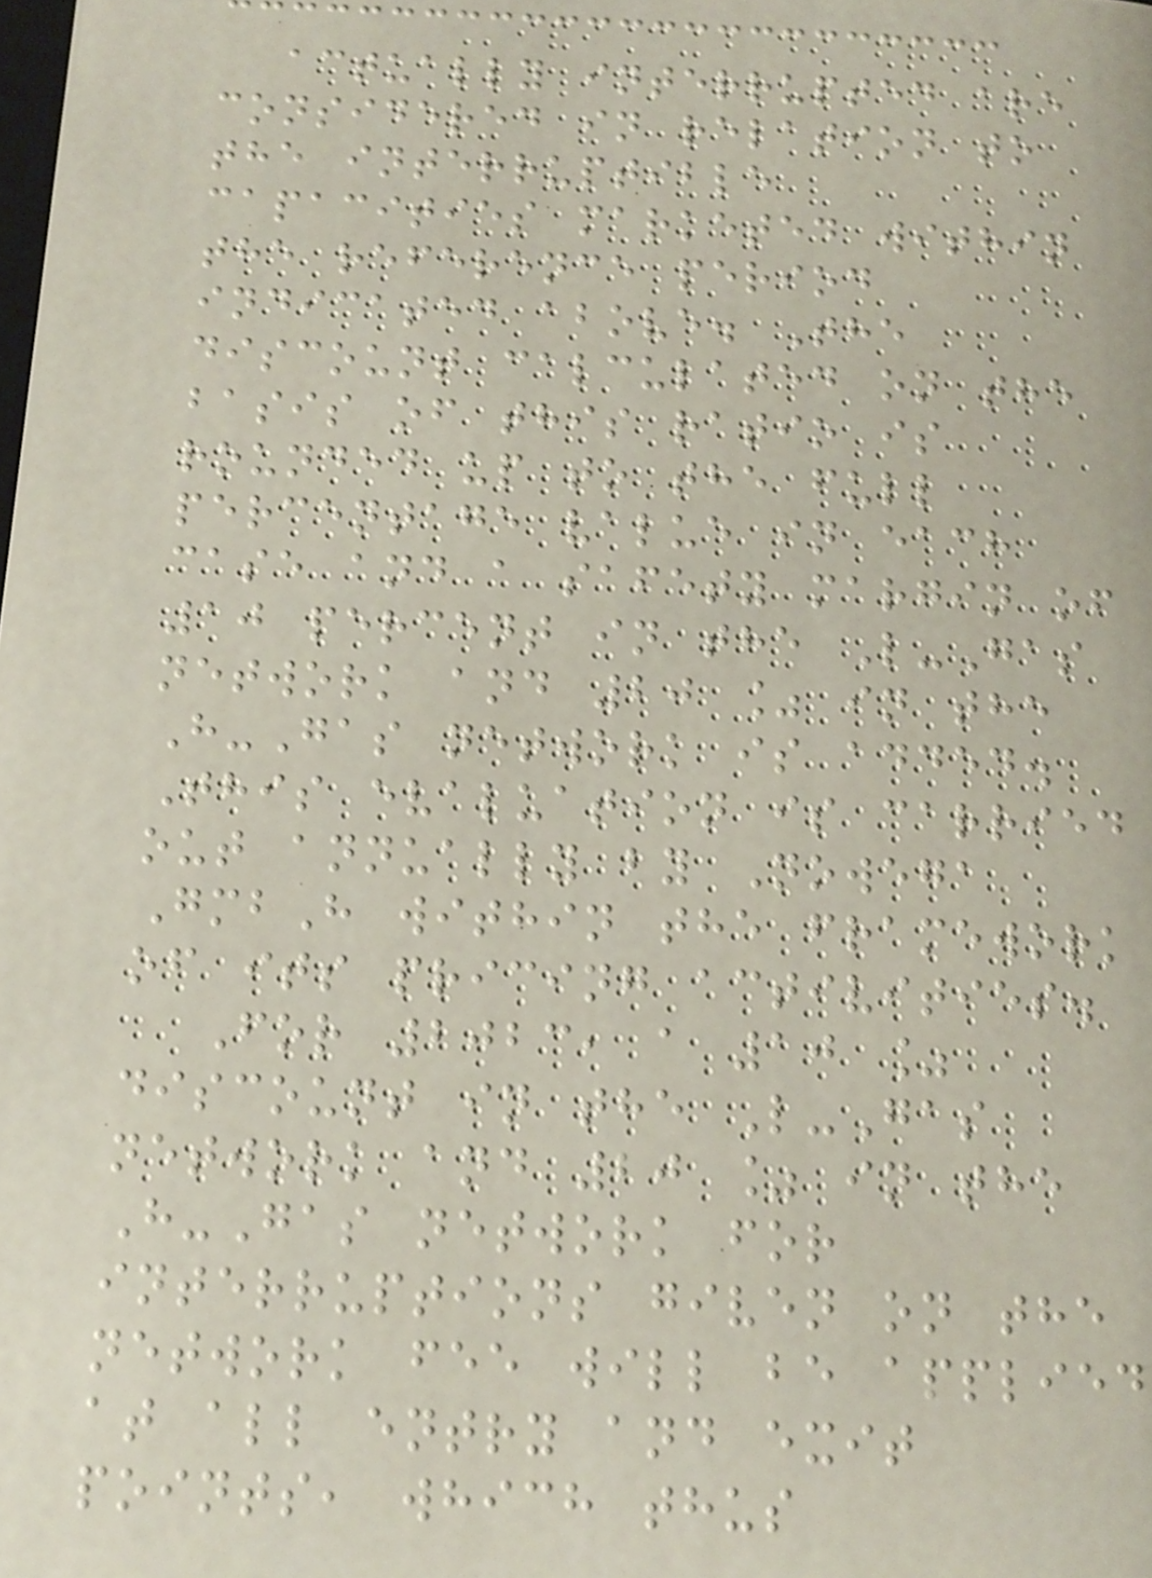actually interrupted are
considered in relation to
the interruptible
capacities marketed within
the reference period
indicated above. The
discount calculated on the
basis of this ratio is
rounded up to the full
percentage value in each
case and a safety margin of
10 percent in the L-Gas
network and 20 % in the
H-Gas network is added.
This evaluation is carried
out annually by Nowega
GmbH within the framework
of its pricing activities.
For 2023, a 10 %
discount in the L-Gas
network and 20 % in the
H-Gas network for
interruptions given on the
network fee will be applied
at all entry and exit
points, which thus
